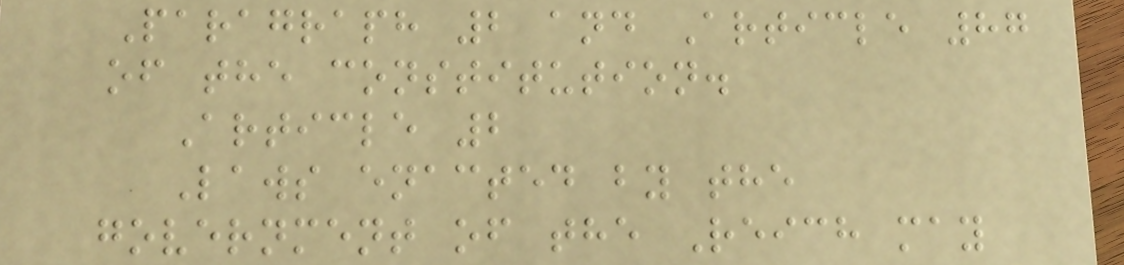Paragraph 2 and Article 87
of the constitution.
Article 2
Laws enacted by the
government of the Reich may
